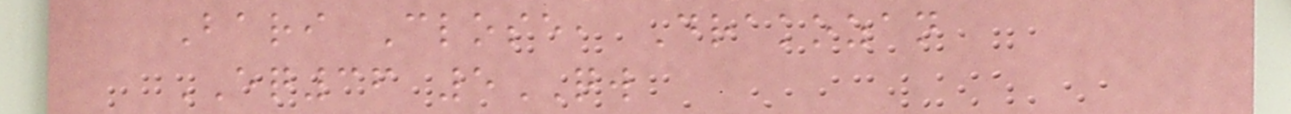Bari Close, Drakozan
EQ36 5QW
